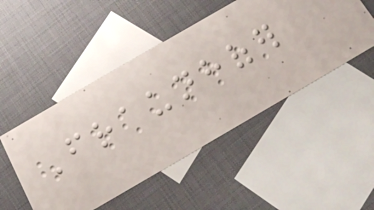Fraunhofer
